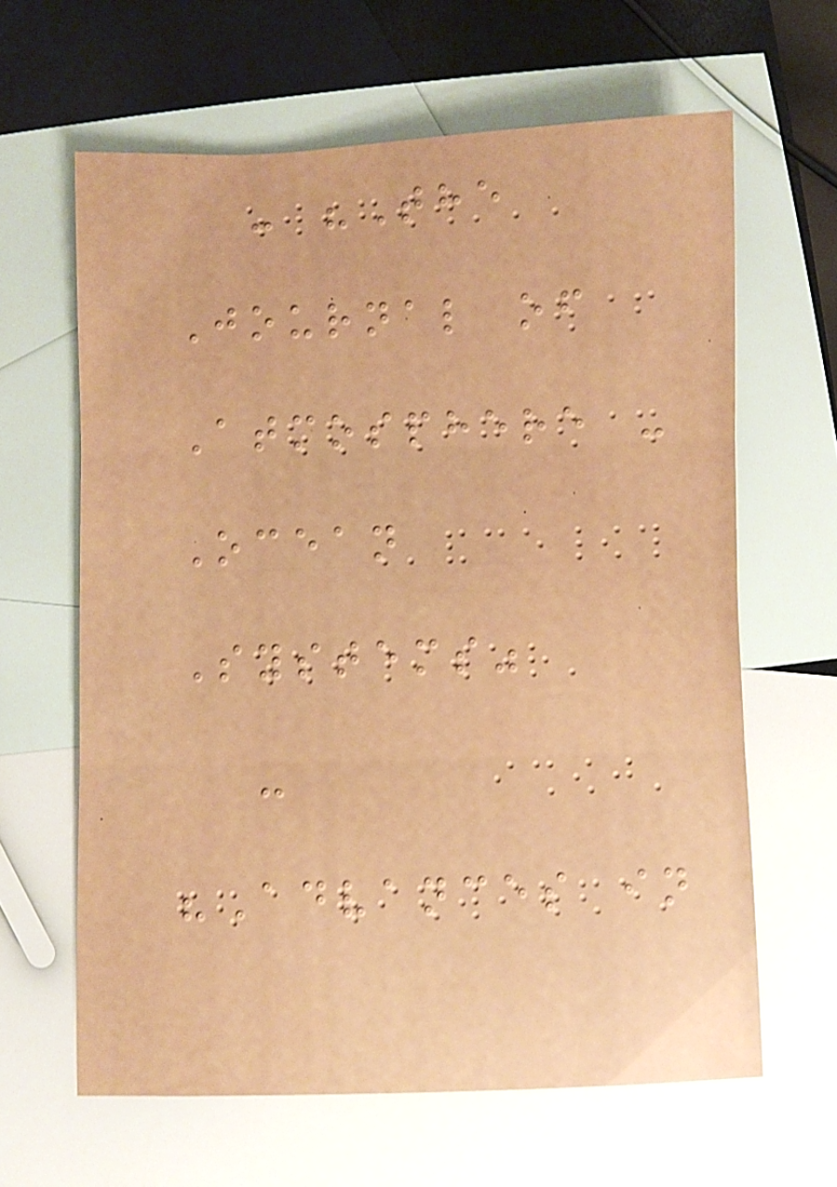- "The
Journal of
Atmosphere -
Ocean
Systems"
-
"Advances in
